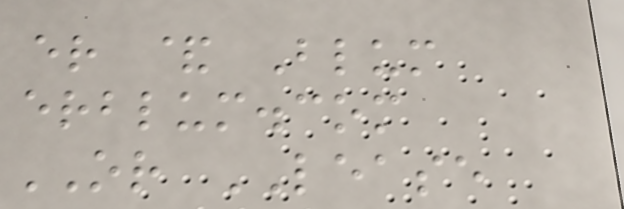er & Blum
erblum.com
OR LEASE
